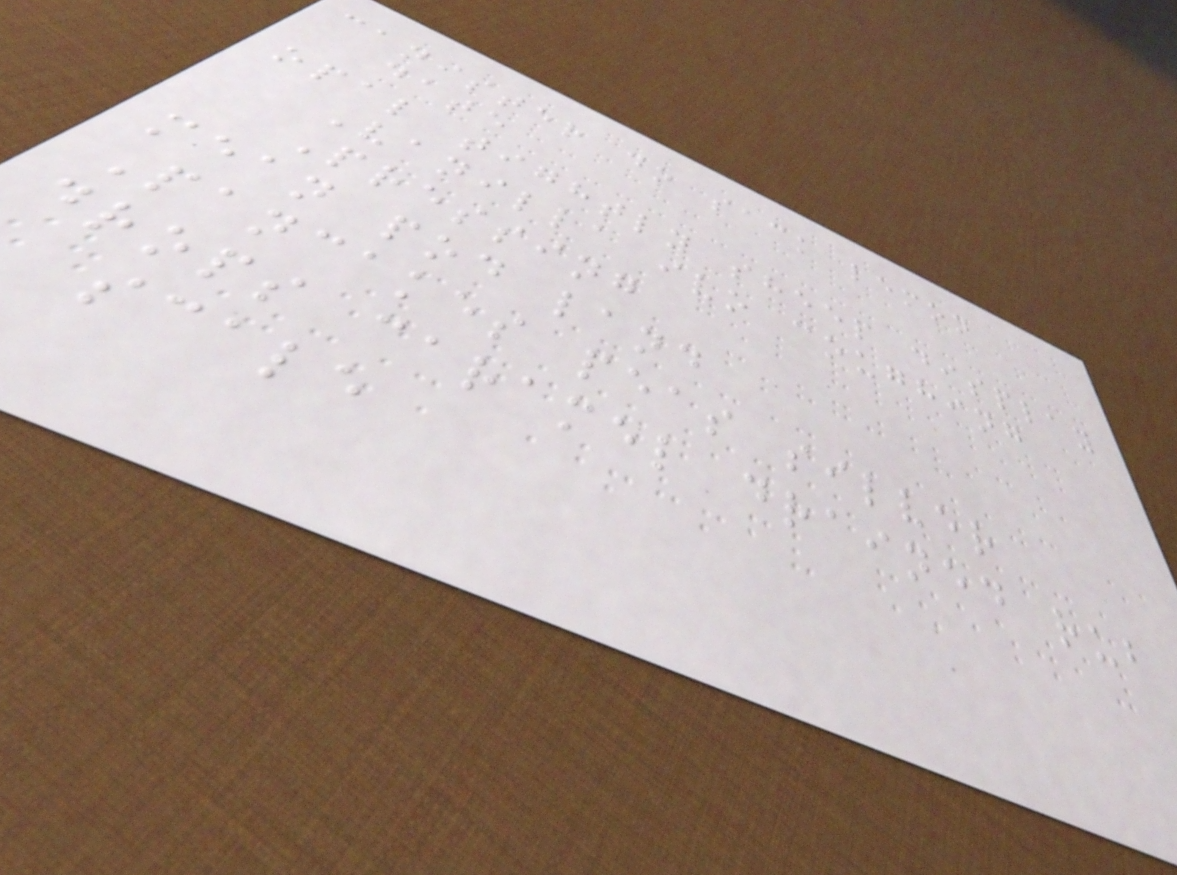canister do sack lemon
date
opal tightly sheep display
Vanilla ivo coughing
Pressing
mean pod land
Pancakes peas silver
drops caramel drained rub
scale
